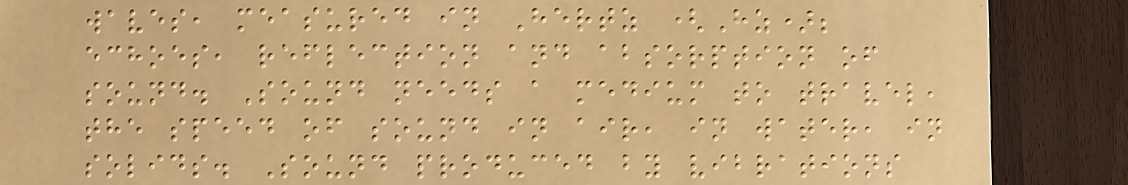waves, measured in Hertz (Hz);
echoes, reflection and absorption of
sound. Sound needs a medium to travel,
the speed of sound in air, in water, in
solids. Sound produced by vibrations
